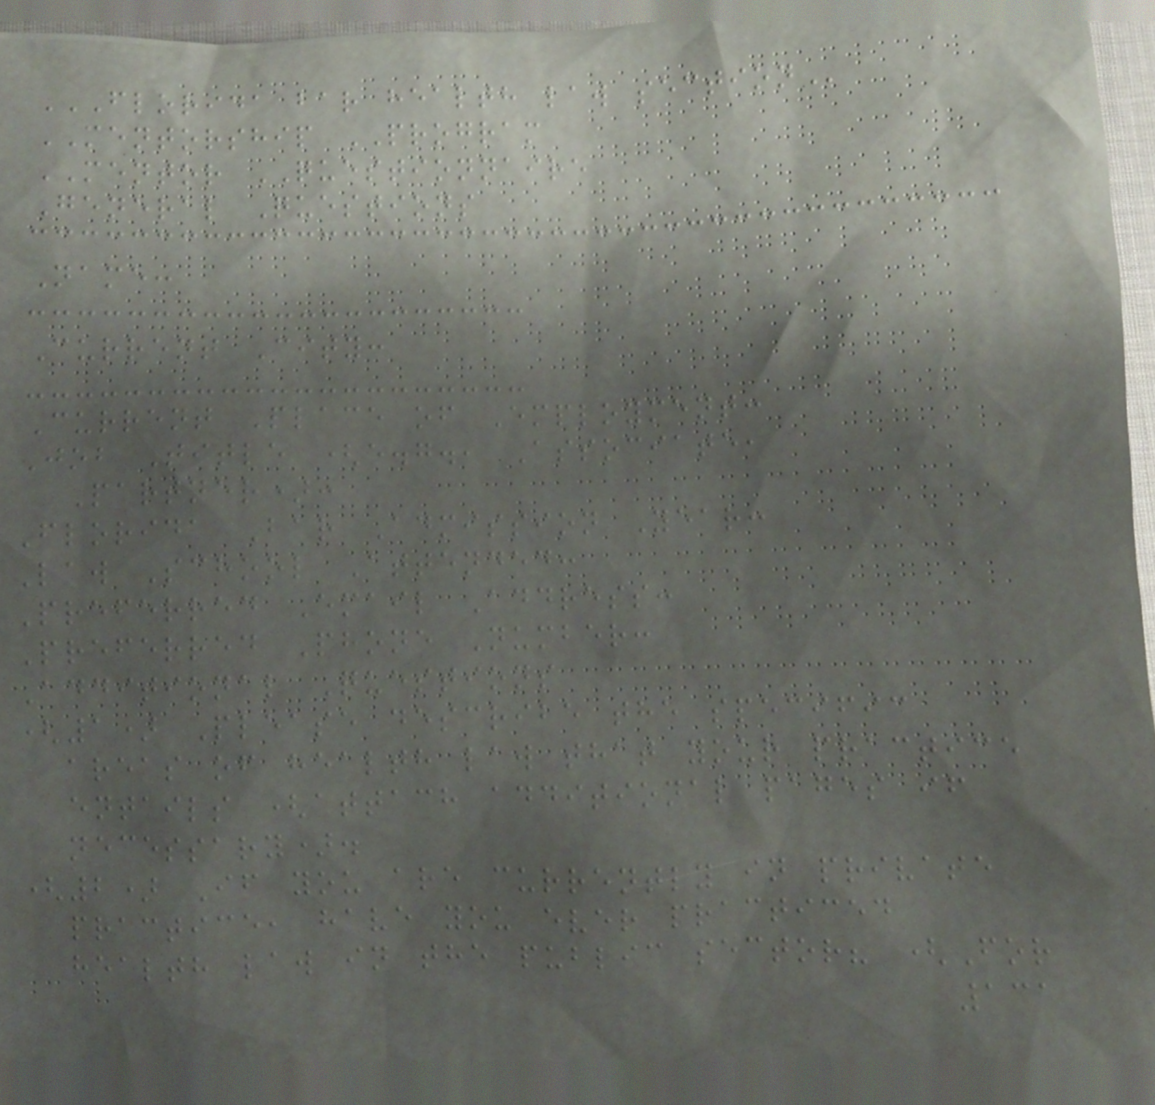FLORIDA BAR HEALTH LAW SECTION
MENTORSHIP PROGRAM
MENTOR QUESTIONNAIRE
General Questions
Name:
Current City:
Current Place of Employment:
Job Title (e.g., Associate,
Partner):
Florida Bar Admission Year:
Law School Attended:
Preferred Email Address:
Preferred Phone Number:
Additional Questions
(1) Please describe the specific
areas of health law that your practice
entails (attach additional pages if
necessary).
(2) If you are currently in private
practice, have you ever practiced
health law in the public sector? (For
131
